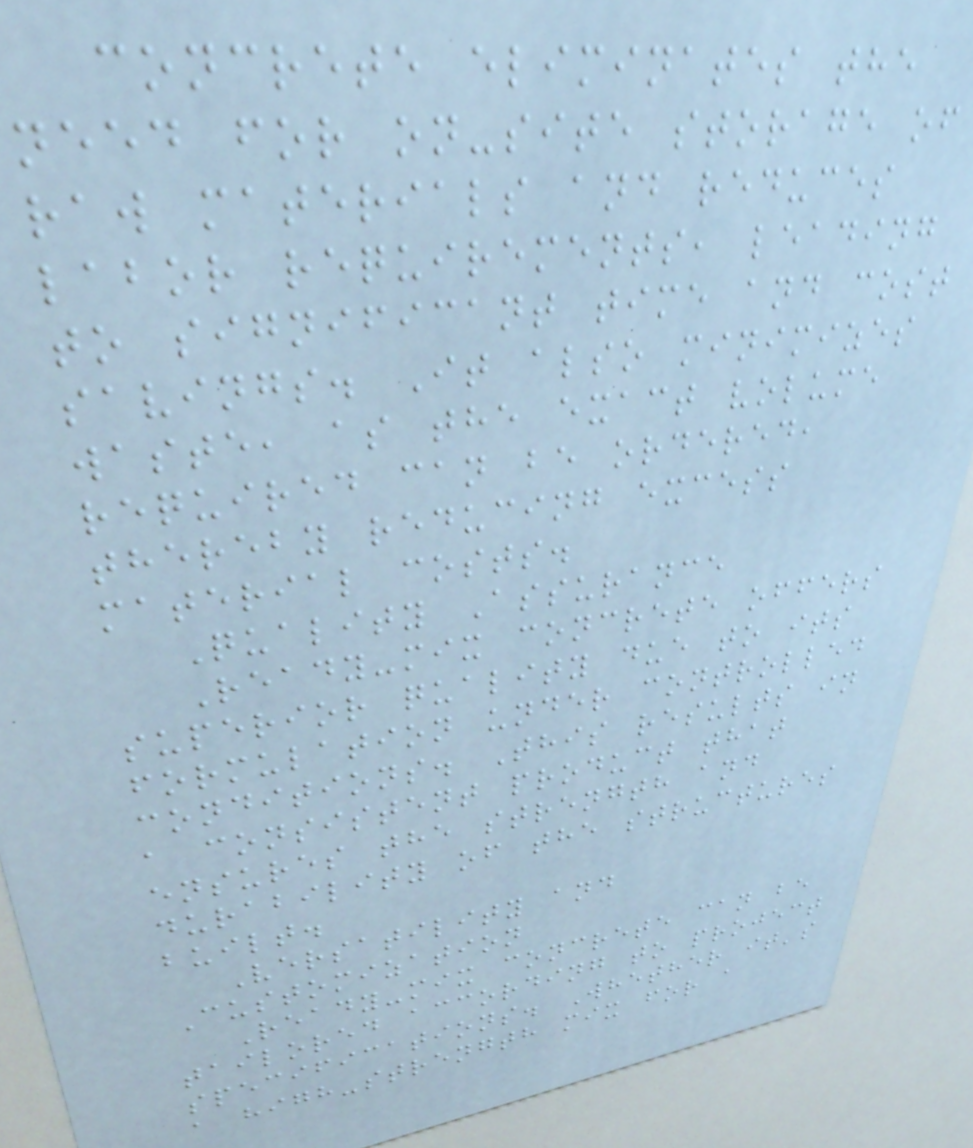concrete eliminates the
need for on-site storage of
raw materials and reduces
labor requirements, leading
to significant time and cost
savings. It also minimizes
waste, as the exact volume
required can be ordered,
thereby reducing excess
material costs.
Quality Assurance
Ready-mix concrete offers
superior quality due to its
formulation under controlled
conditions. This results in
a consistent product that
ensures the strength and
durability of the structures
built.
Versatility and
Customization
Ready-mix concrete can be
tailored according to project
specifications. Whether it's
a high-strength mix for a
